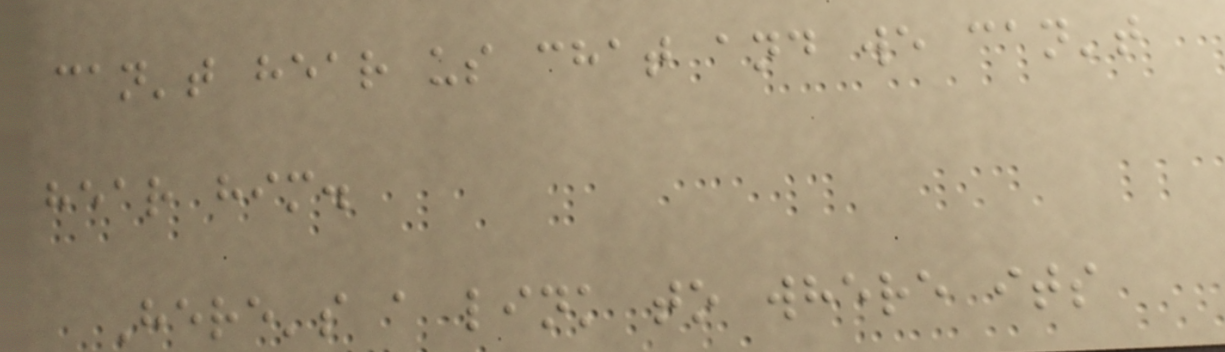can't hear us chat and we can't
hear him.
Here's a link to where its
